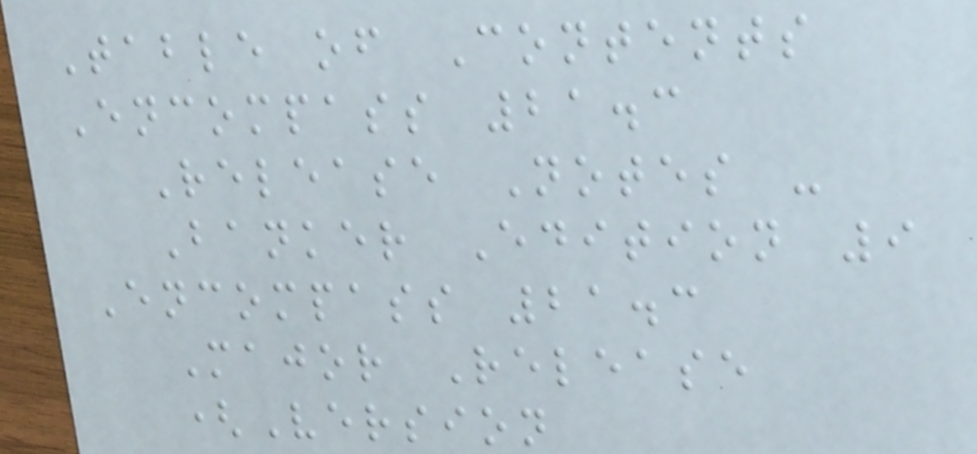Table of Contents
Encompass 21.3
Release Notes -
Banker Edition 9
Encompass 21.3
Major Release
(Version
